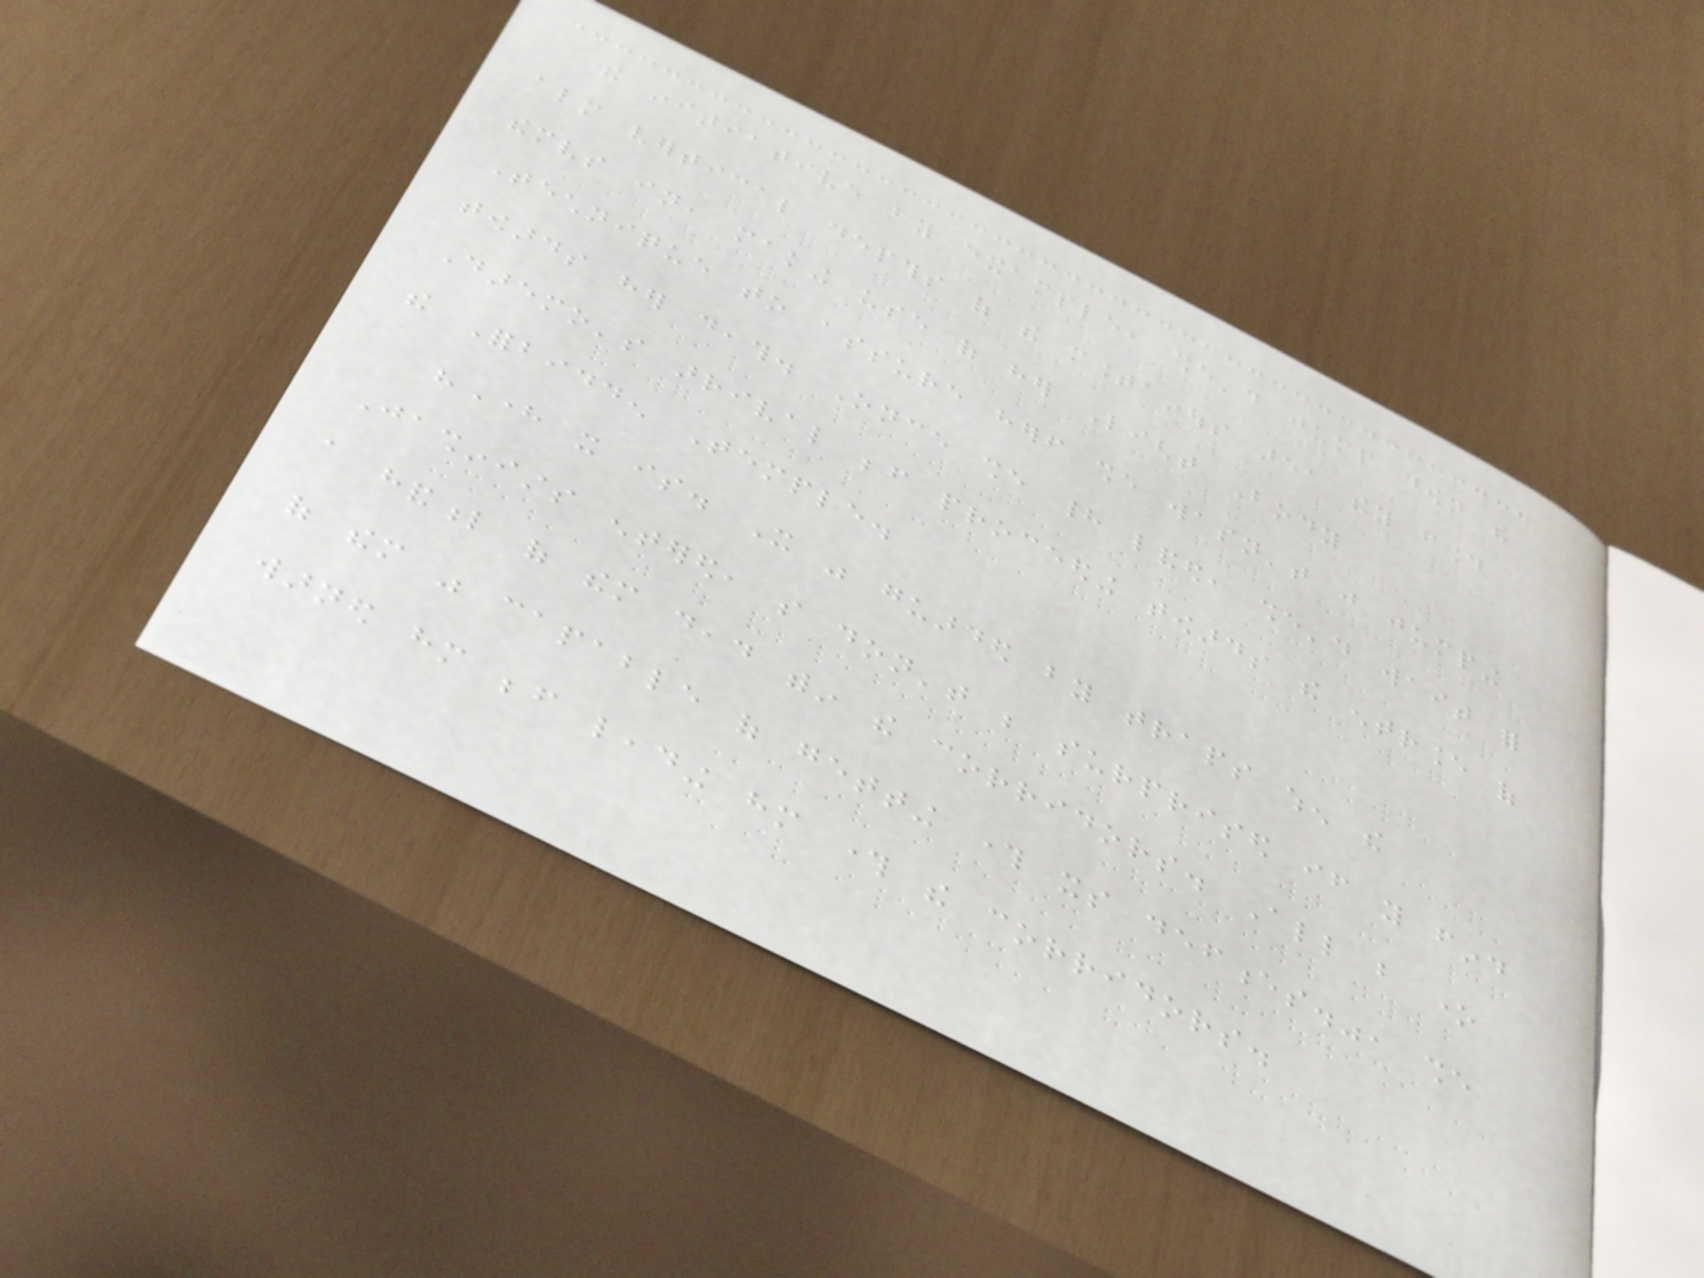the initiative by example, she'd jump down the
almost vertical depths of the mountainous area they found
themselves in, making use of her Light Body
Technique to assure herself she wasn't just jumping
towards her death. Once she had landed, she'd wait for
Daremo's arrival before proceeding towards the entrance of
the Forbidden Temple.
"Here it is. It was guarded by traps when the
Jashinists entered, so don't be surprised if you find
a handful of them dead within the corridors. All but one
of them was capable of getting through its defences.", she
warned him before leading him through the corridors.
